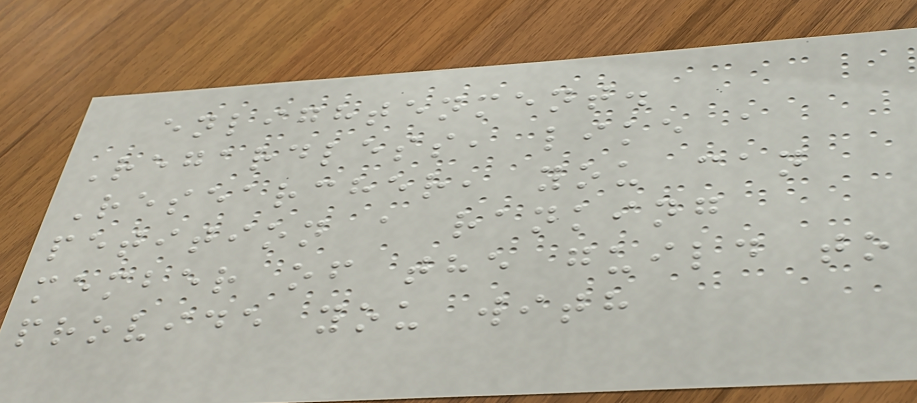enlightenment.
Regardless, like a
Researcher, you can
petition a ranking
member of the guild to
provide you with
